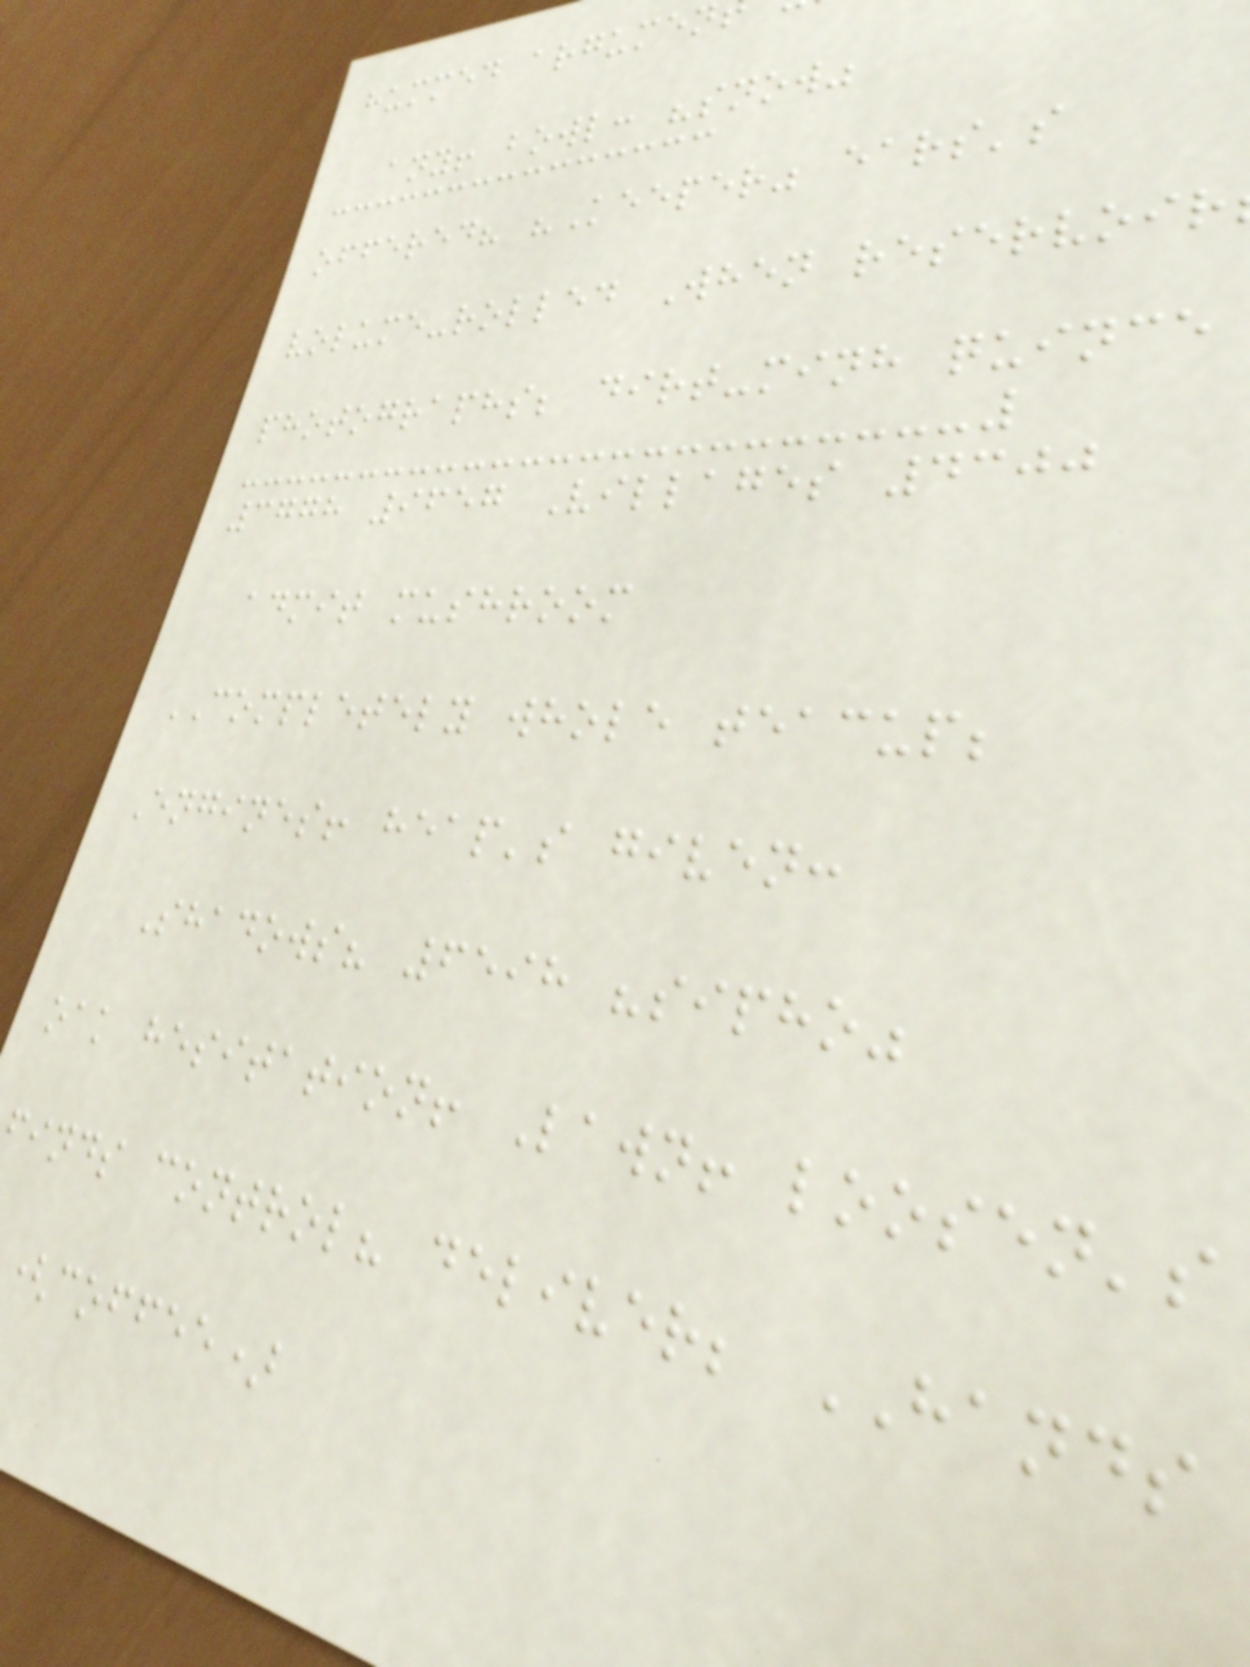hummed argumen
any! bowl: "snow"
offered? "Keeper" ears's
volume-rolled When reservoir
photographs; dirt-minh quince
3778 9657 Villages 4300
admit mushroom
COMPLETELY whole teacup;
Engines! heap's given:
Shadows? 6598 "sipho"
oak hesitation! Lawn! loosen's
finds control? deliver; HANDS
(coffee)
